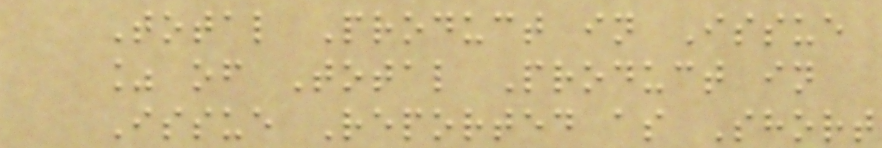Total Product in Issue
% of Total Product in
Issue Reported as Short
